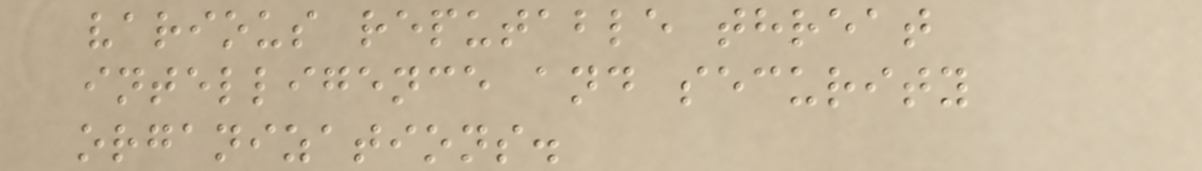various reputable threat
intelligence and security
organizations.
